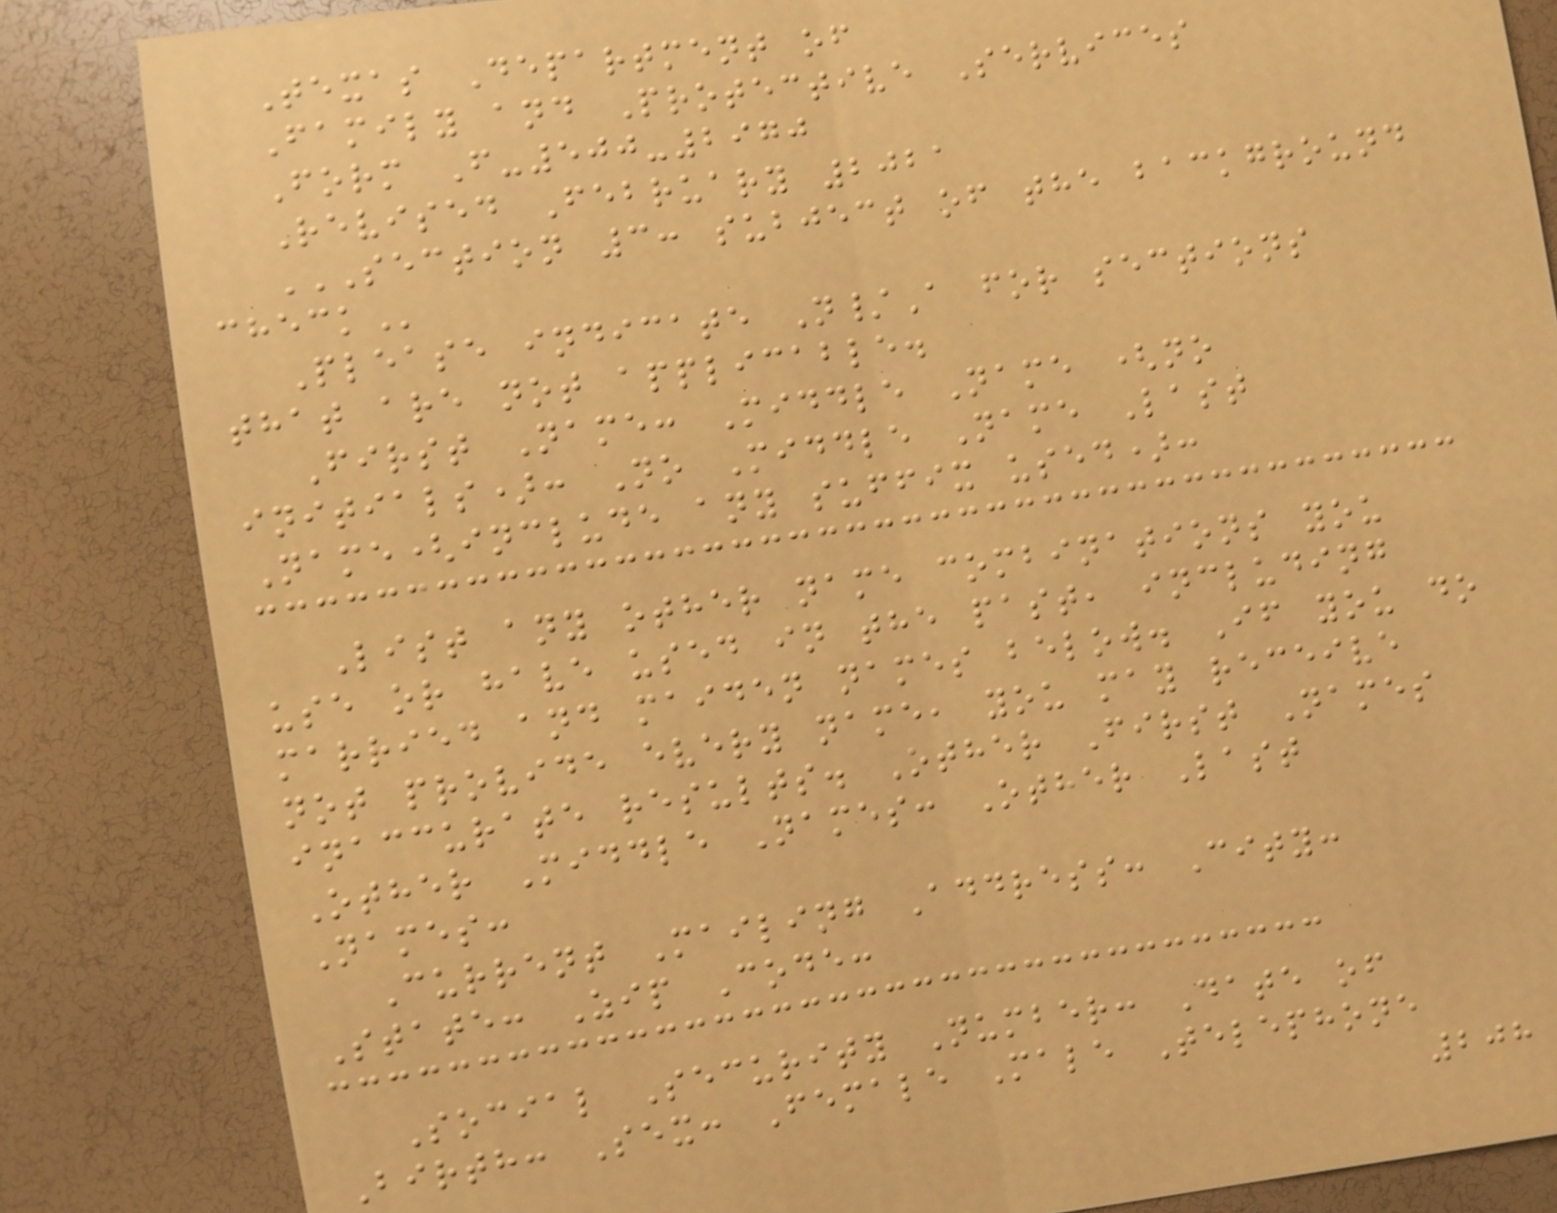Texas Department of
Family and Protective Services
Form F-500-2970
Revised February 2021
SECTION 3: SUBJECT OF THE BACKGROUND
CHECK
Please indicate N/A for sections
that are not applicable.
First Name: Middle Name (no
initials): No Middle Name Last
Name(include any suffix used):
List any other name combinations you
use or have used in the past, including
married and maiden names below. If you do
not provide every name, you may receive
inaccurate results. Other First Names
Other Middle Names: Other Last
Names:
Current Mailing Address: City:
State: Zip Code:
Social Security Number: Date of
Birth: Sex: Female Male Telephone
208
